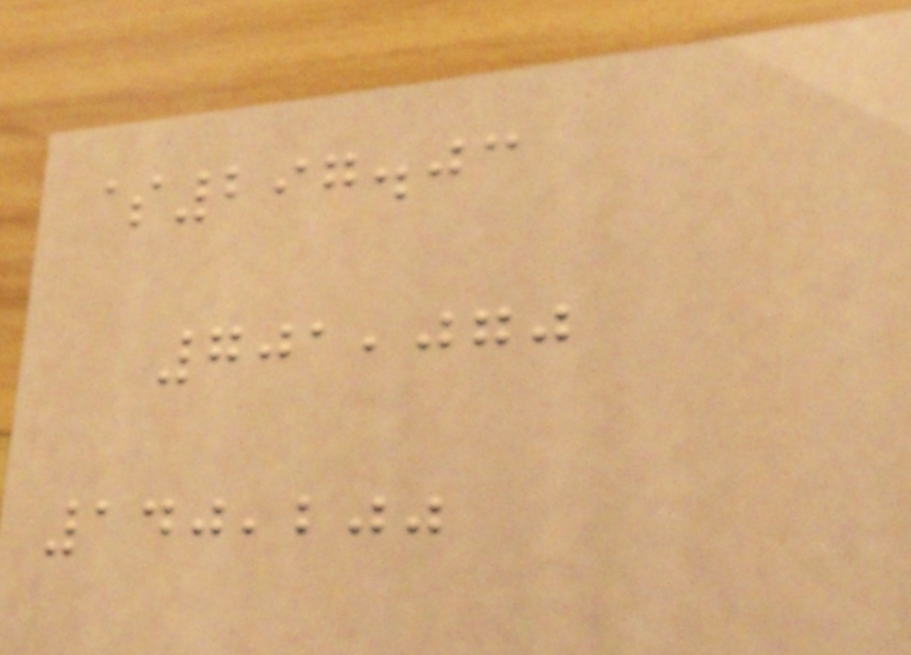$297.03
701,070
140,200
